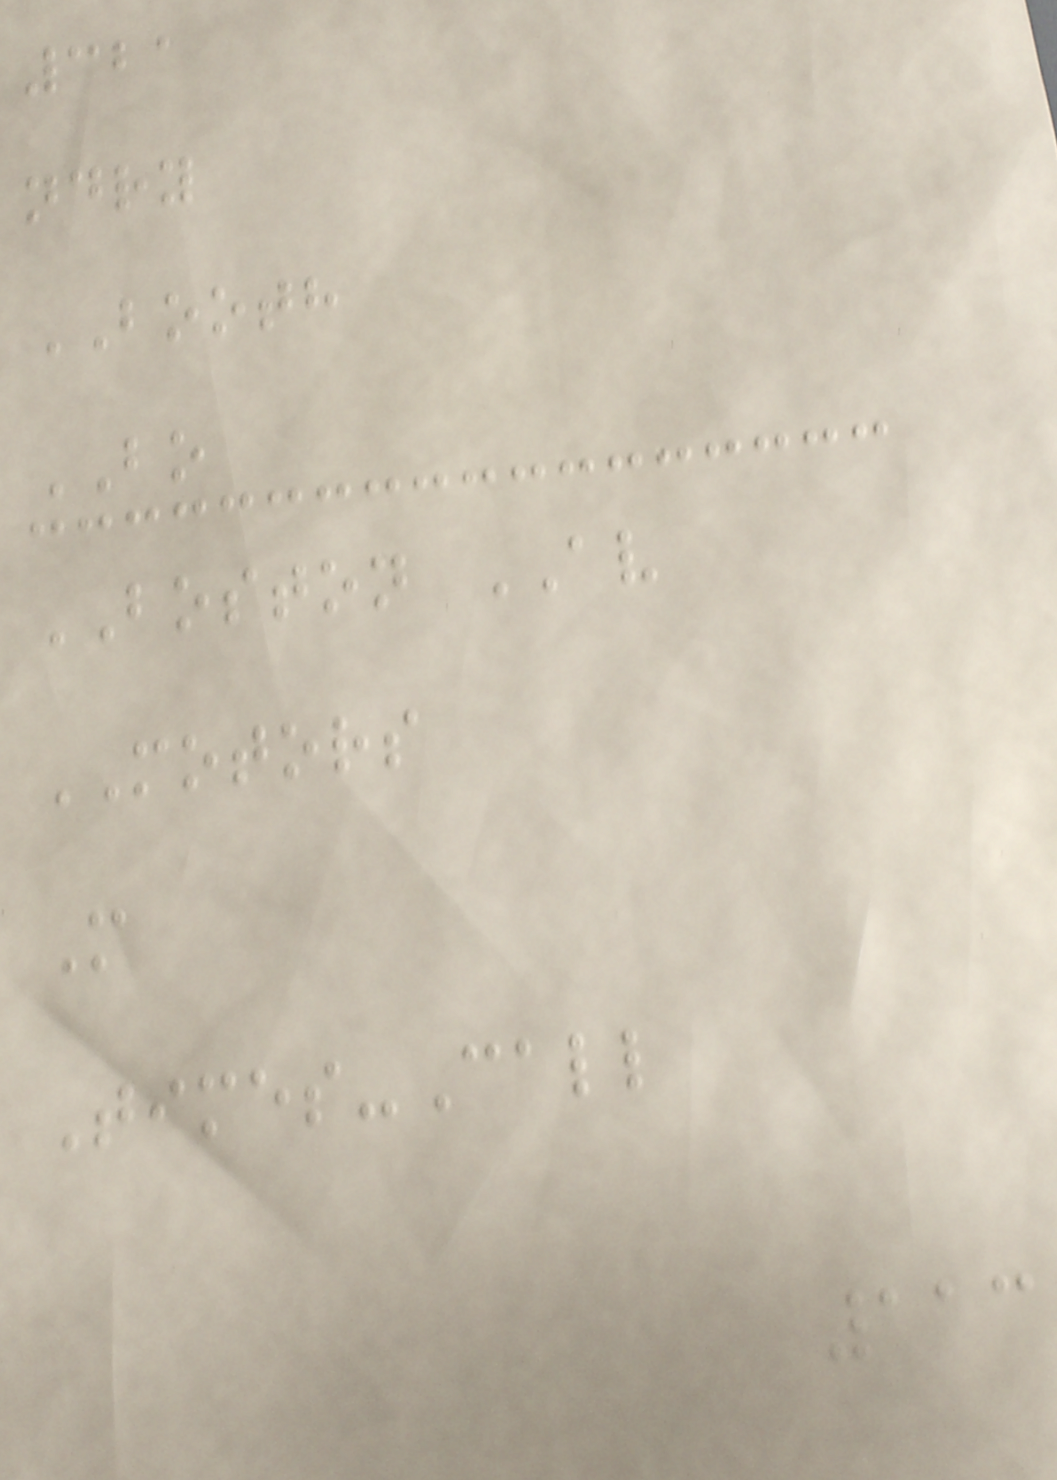321
ndry
BOOTH
BO
BOSTON AV
MOTORS
M
Times-Call
113
